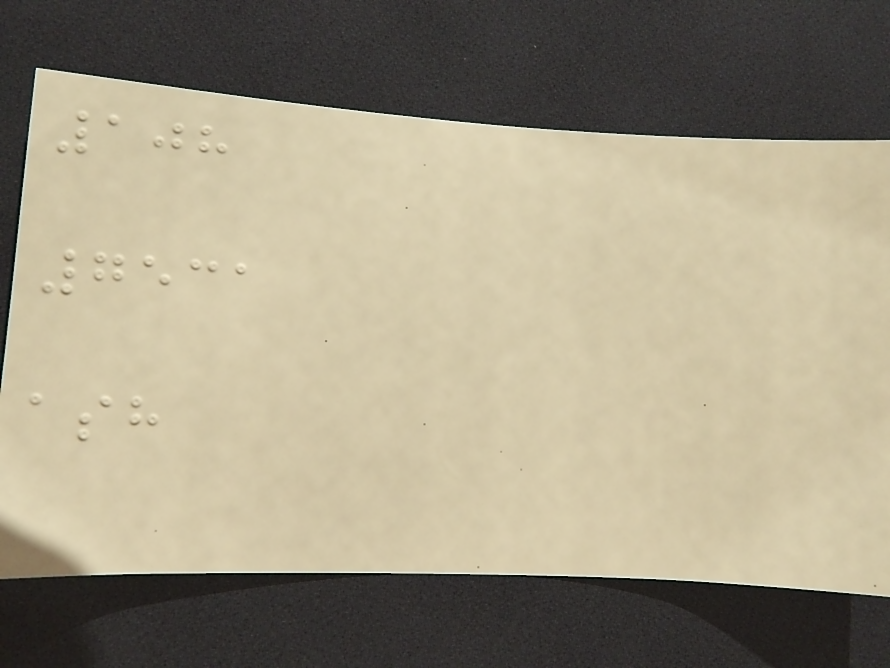108
7531
ash
